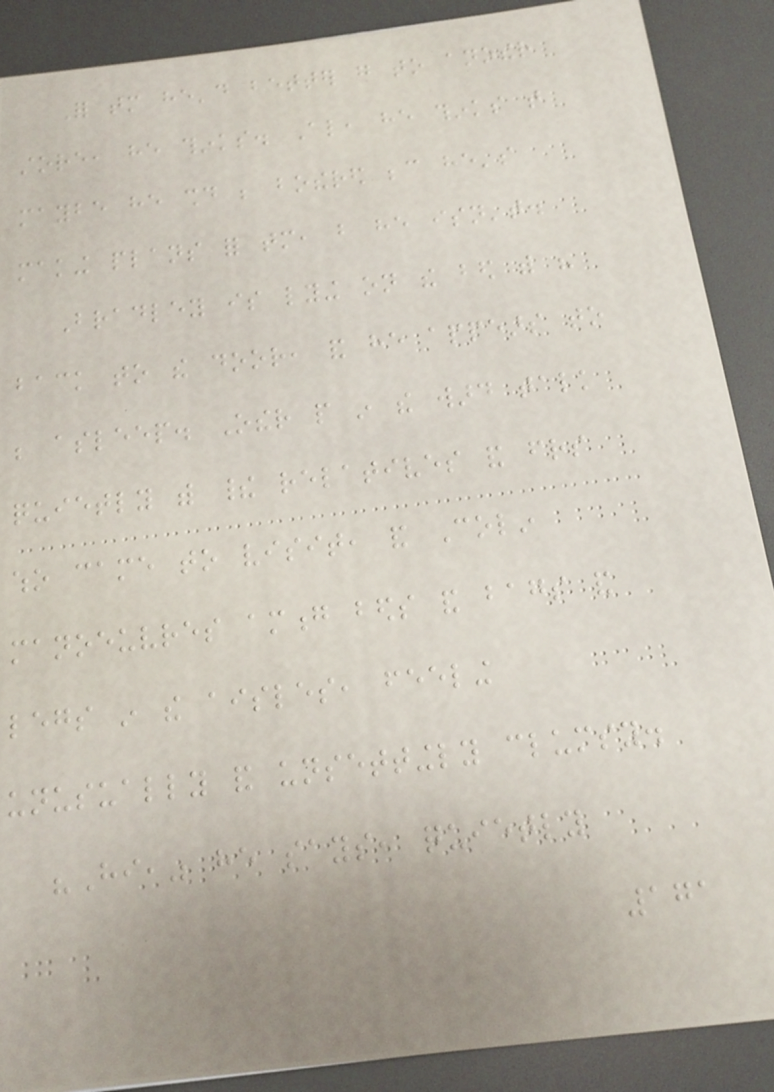For tomorrow he'd better go to another
store, he thinks. Also, he thinks that
maybe he should be bothered because he's
making plans for tomorrow, but he isn't.
Bradley is lying on the bed with his
back to the door, and he appears to
be asleep. Other people in the ward talk
quietly with their relatives and friends
who came to visit, and Colin
manoeuvres among beds and bags and
legs in the aisles, feeling
unusually and unsettingly clumsy.
"Hi," he says, quietly
171
